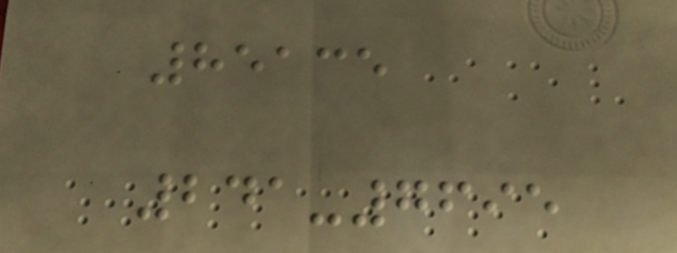85135
241-7695
